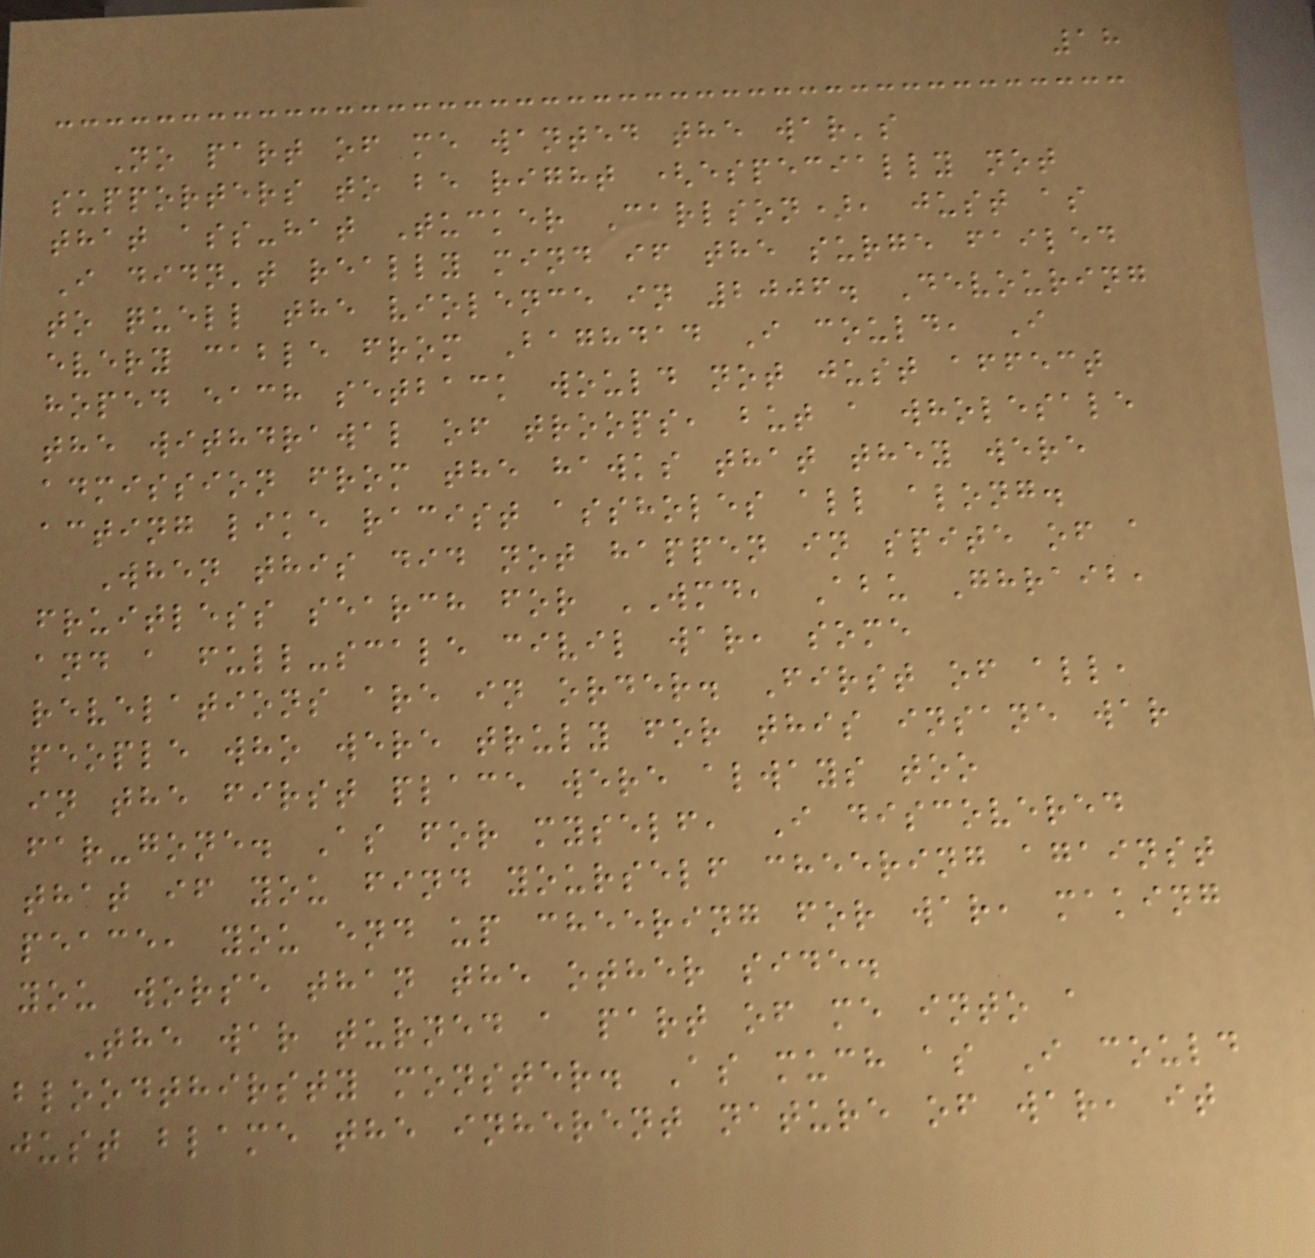18
No part of me wanted the war's
supporters to be right (especially not
that ass-hat Tucker Carlson), just as
I didn't really mind if the surge failed
to quell the violence in 2006. Devouring
every cable from Baghdad I could, I
hoped each setback would not just affect
the withdrawal of troops, but a wholesale
admission from the hawks that they were
acting like racist assholes all along.
When this did not happen in spite of a
fruitless search for WMD, Abu Ghraib,
and a full-scale civil war, some
revelations are in order. First of all,
people who were truly for this insane war
in the first place were always too
far-gone. As for myself, I discovered
that if you find yourself cheering against
peace, you end up cheering for war, making
you worse than the other side.
The war turned a part of me into a
bloodthirsty monster. As much as I could
just blame the inherent nature of war, it
